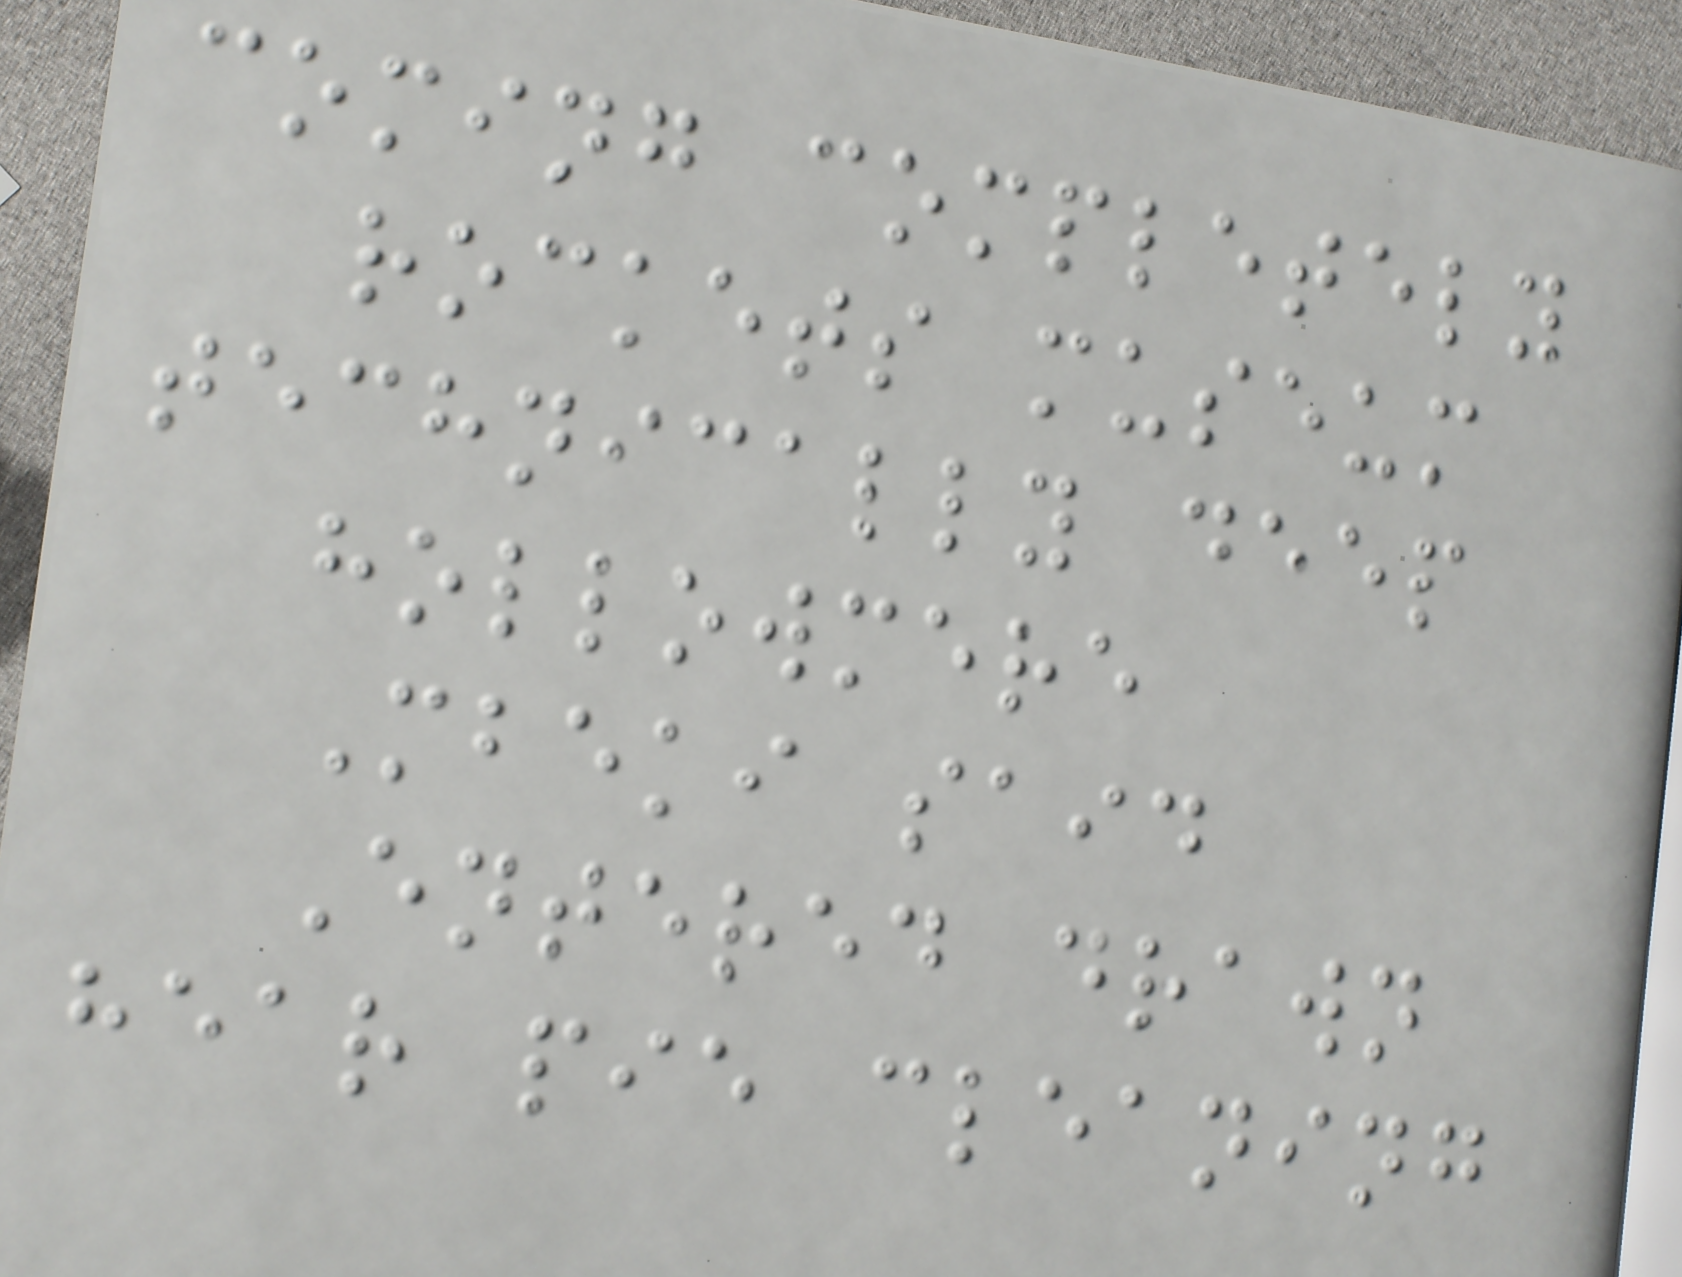coming completely
rockets museum
technically deep
hollowmere
Mbeki said
Entered drawn
hear pie cleaning
